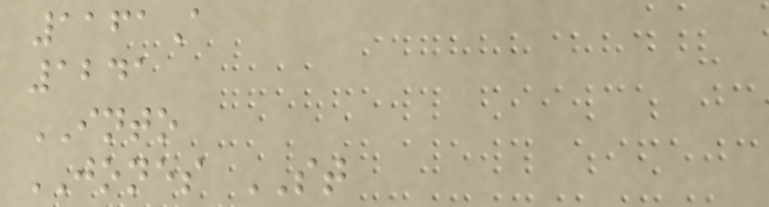1161A
1241
INTO
JONES ST
